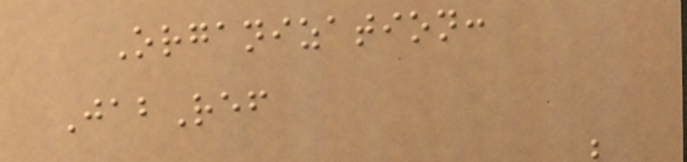Organization:
JabRef
